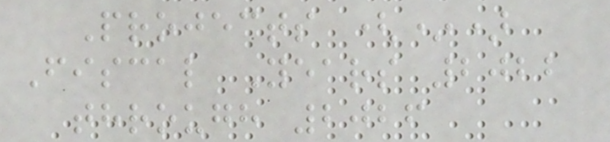Projects (*)
Fiscal Years 2022
through 2026
